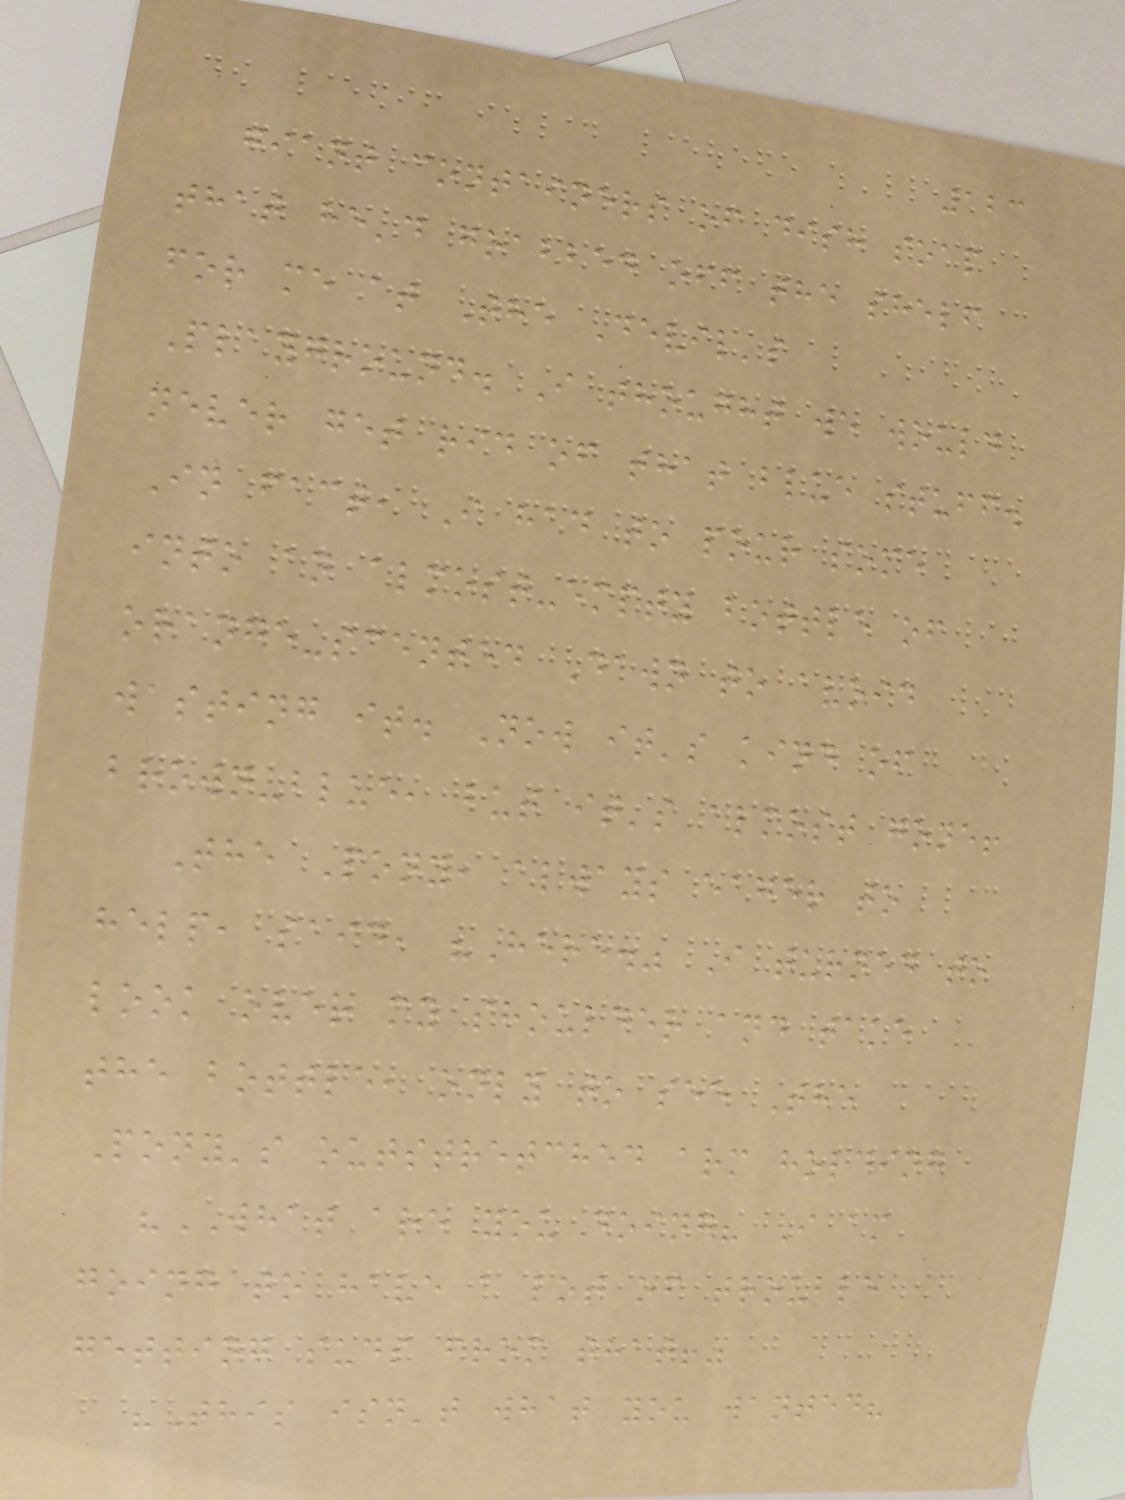123
giant containers of dish soap
that he'd grabbed off the shelf
for me at The Devil's
Playground. I thought we would
never get rid of that blue stuff.
In fact, I had to pour some
into an almost-empty bottle of
orange-scented Dawn to avoid
wasting it. Now it's kind of
brown-blue, but it's almost gone!
The Pony, always eager to
help, said, "Here." I turned to
look over my shoulder and take
the bottle, only to see The
Pony's outstretched arm holding
"WHAT are you doing? I am
going to have a lot of trouble
getting suds from that!"
"This isn't what you wanted?
